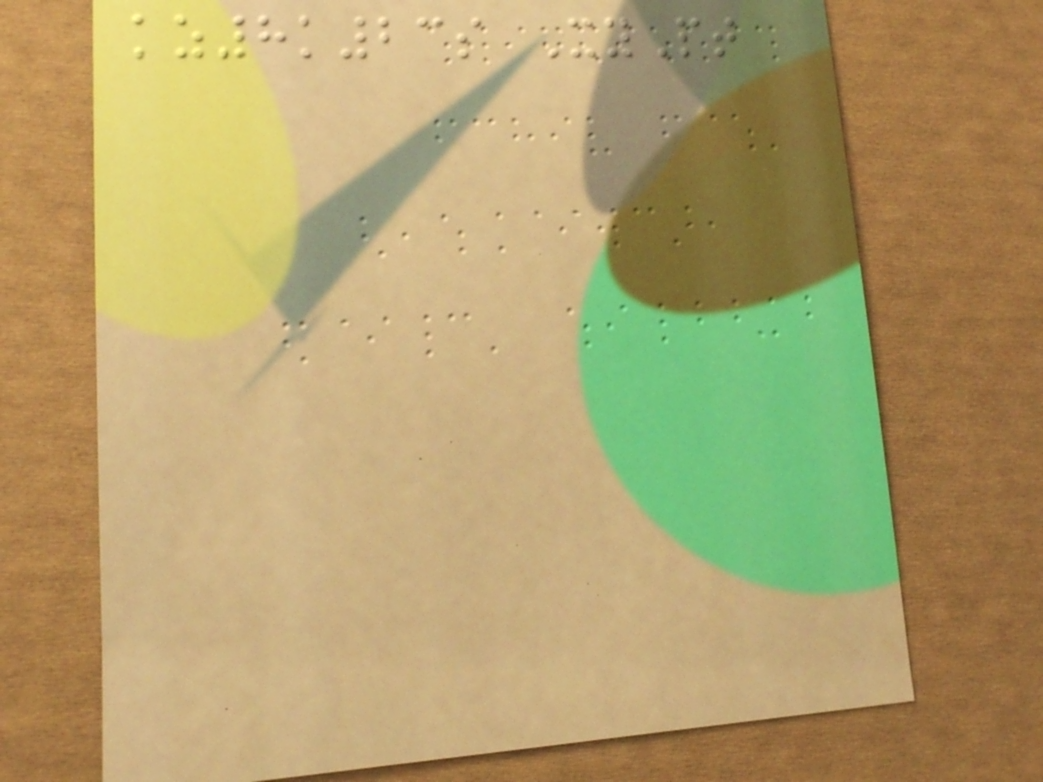kz8k23s XyPt
